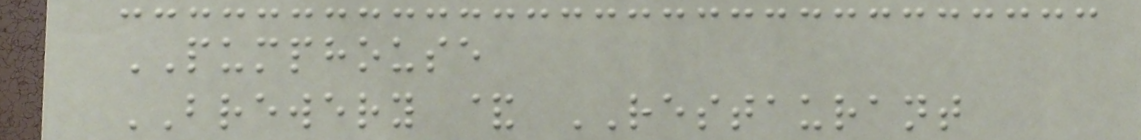PUMPHOUSE
BREWERY & RESTAURANT
